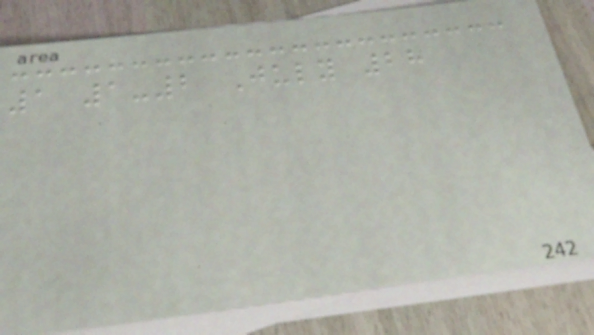1 1-2 July 28
